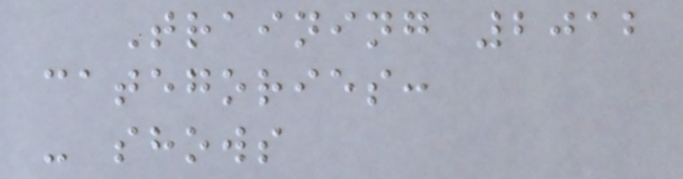Training 2012
categories:
- shows
